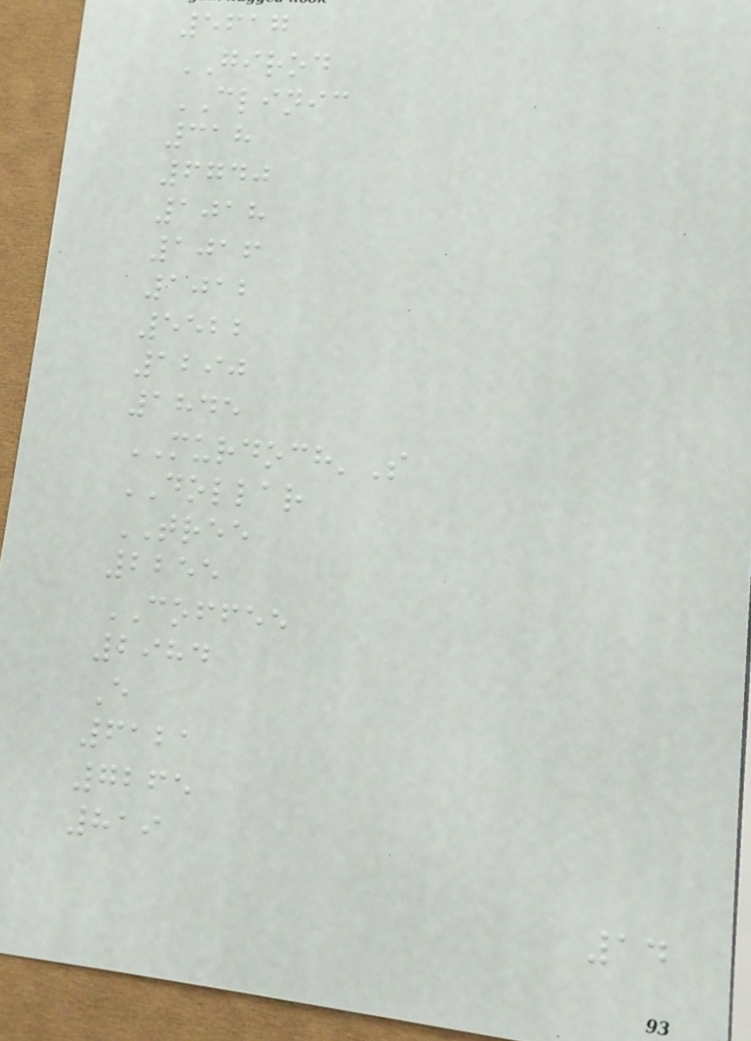5617
GIROD
CLINIC
318
6740
1018
1016
1012
5522
1290
1845
MURDOCH'S
DOLLAR
TREE
2255
COFFEE
2984
E
6121
7265
819
14
